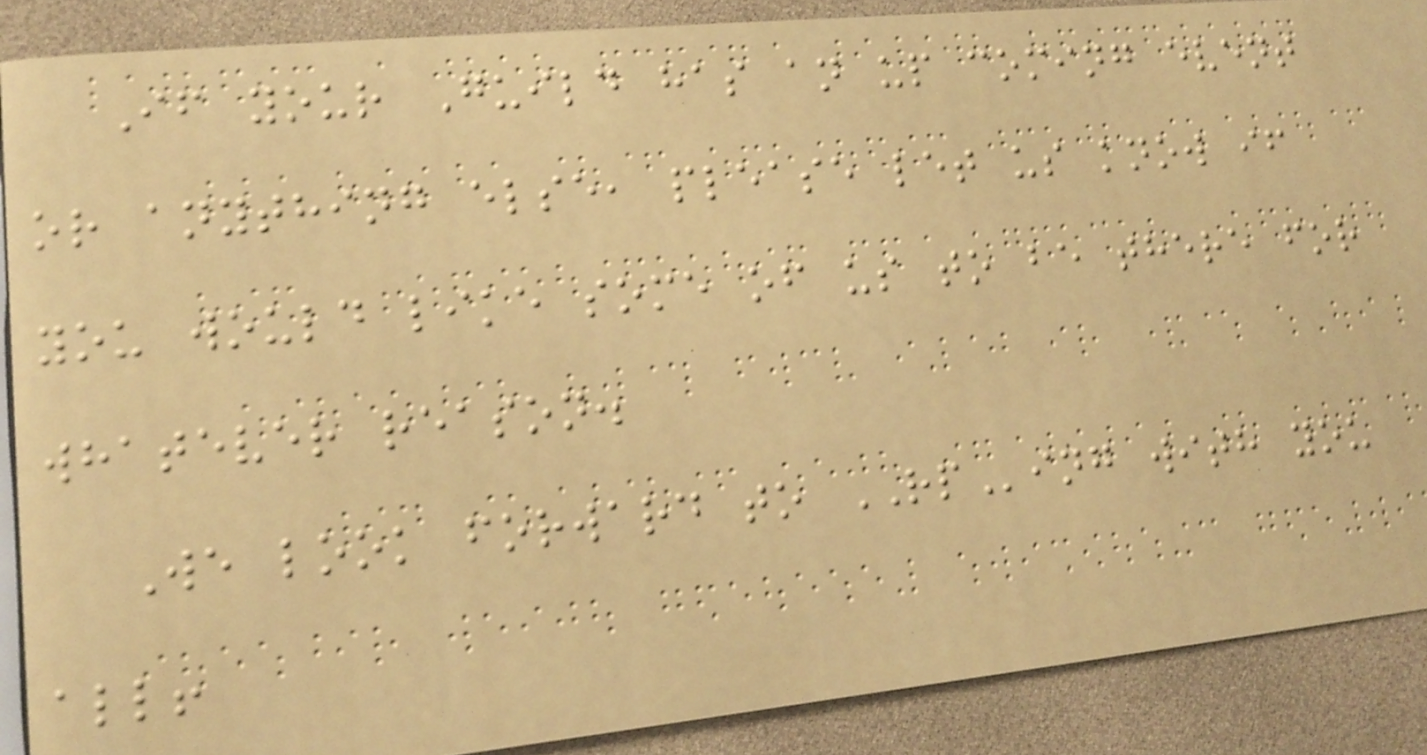If your Guild has an up coming event
or anything else, please let us know if
you would like some of us to be there for
whatever reason.
We look forward to RPing with you
all!
